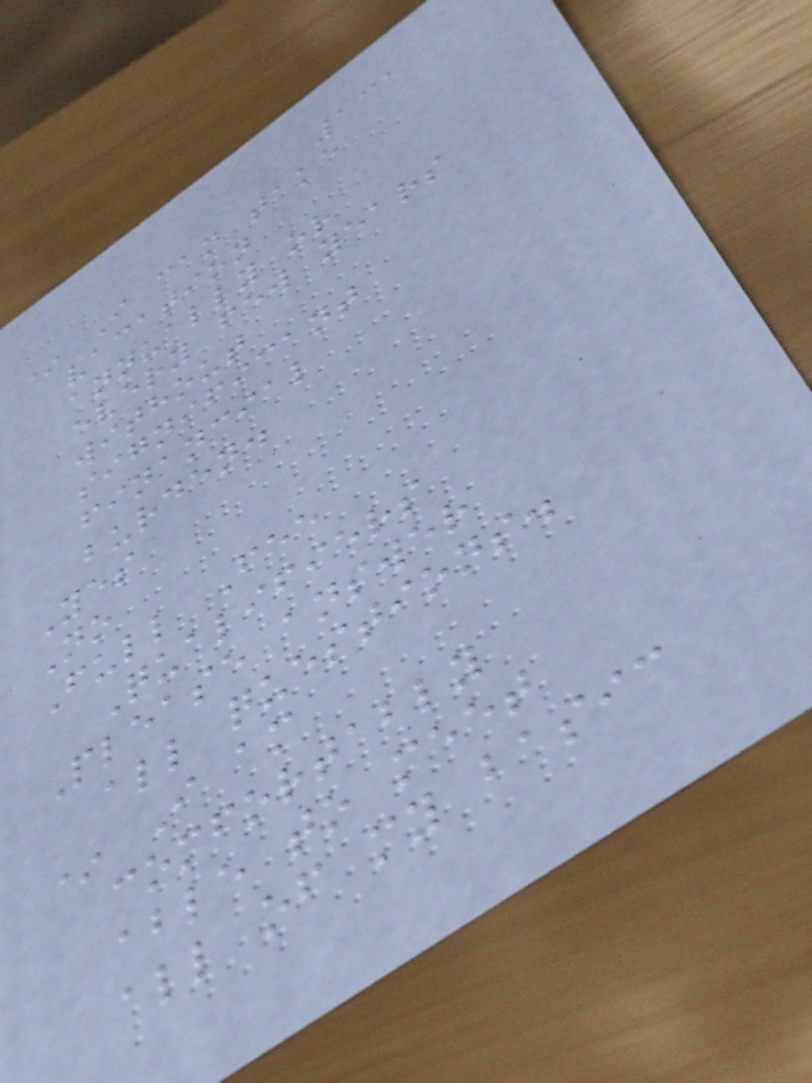131
* I can take
vacation
annually or
every few years
without
significant
financial
burden.
Yes
No
Full Fee
Qualifiers
Please answer
all questions.
* I am
comfortably
able to meet
all of my basic
